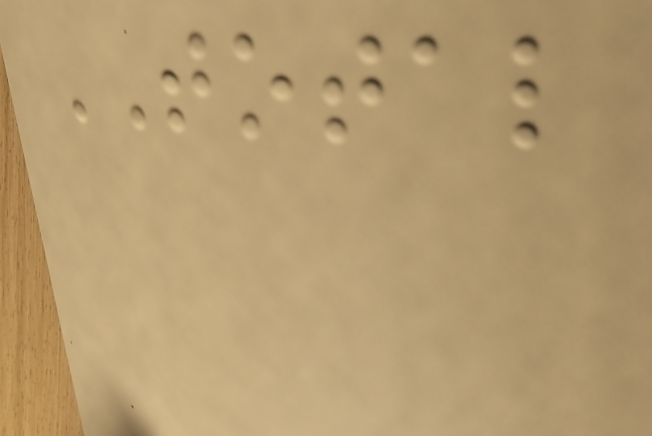TOTAL
